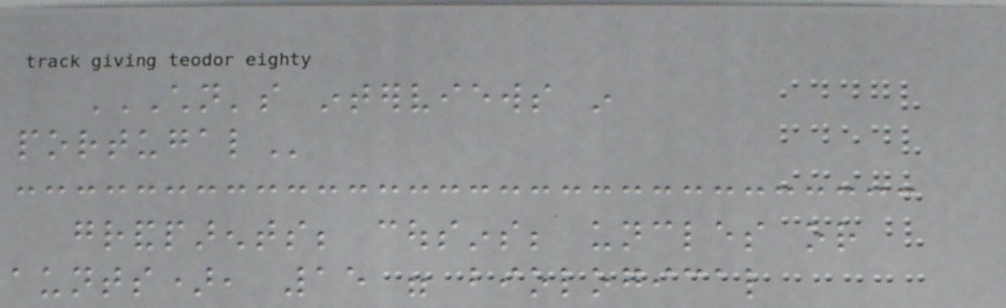CHILDREN'S INTERVIEWS IN
PORTUGAL
grandparents; cousins; uncles or
aunts), 15 were biological
